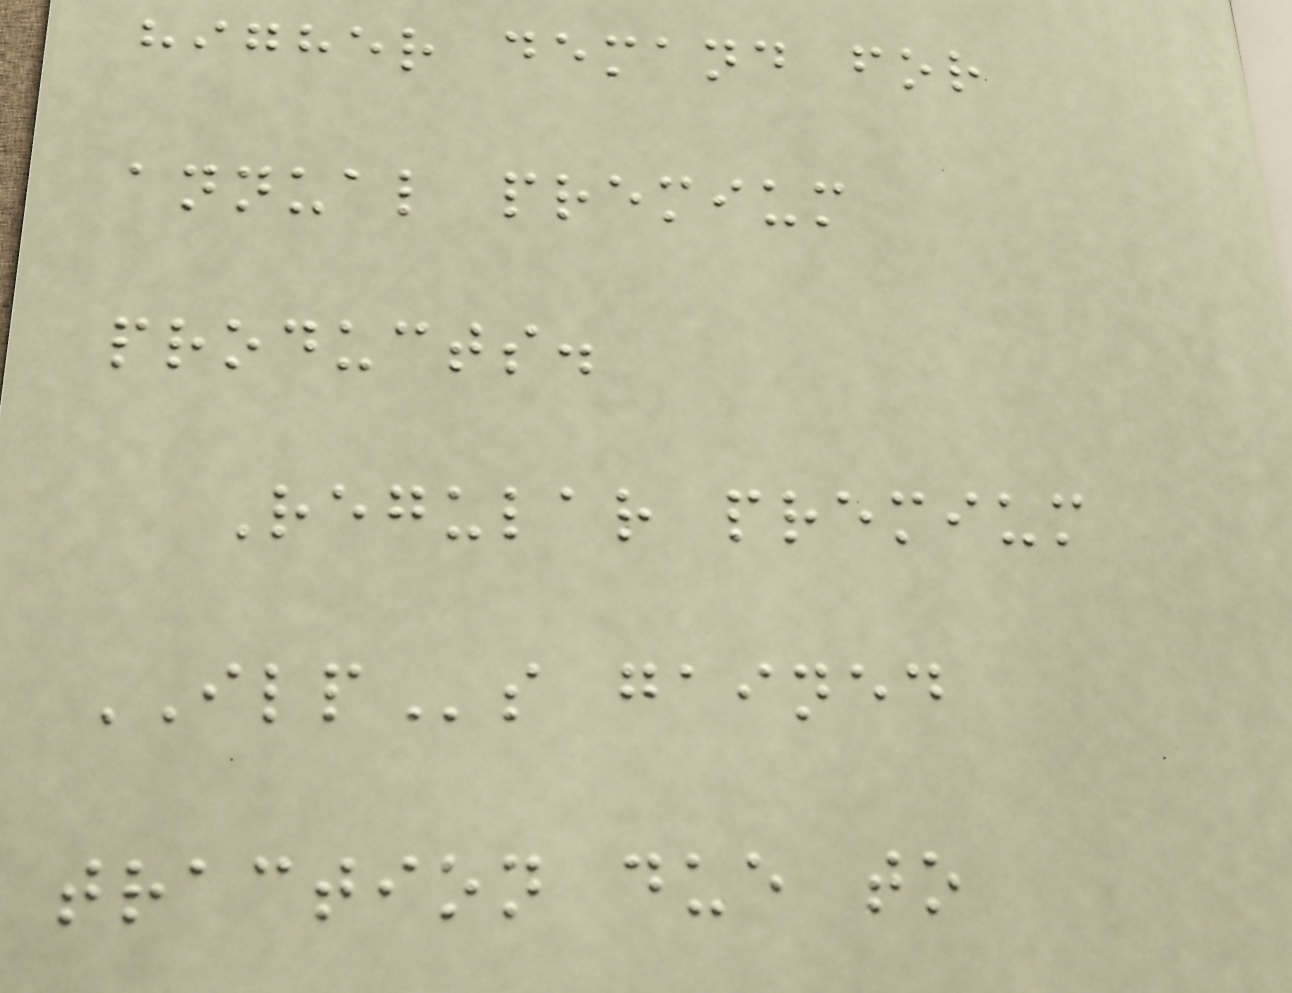higher demand for
annual premium
products.
Regular premium
ILPs gained
traction due to
